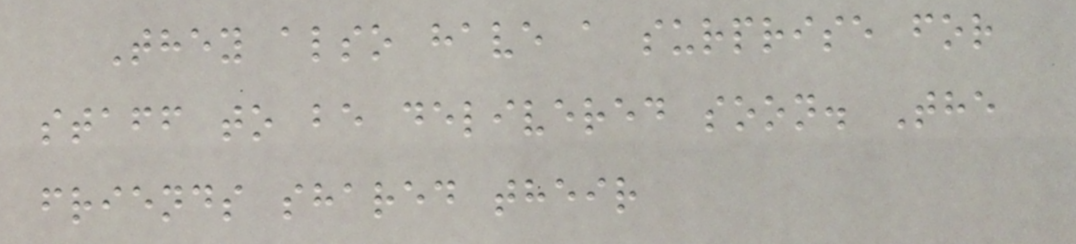They also have a surprise for
staff to be delivered soon. The
friends shared their
